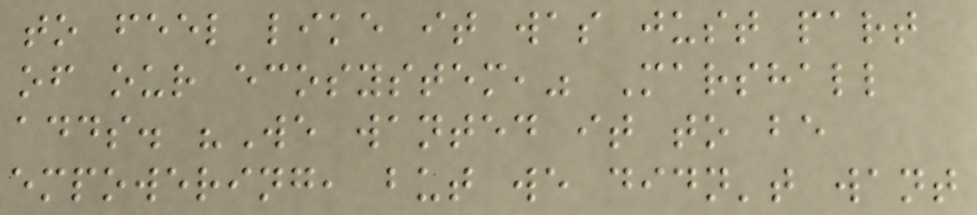to feel like it was just part
of our ecosystem," Marshall
adds. "We wanted it to be
empowering, but we didn't want
